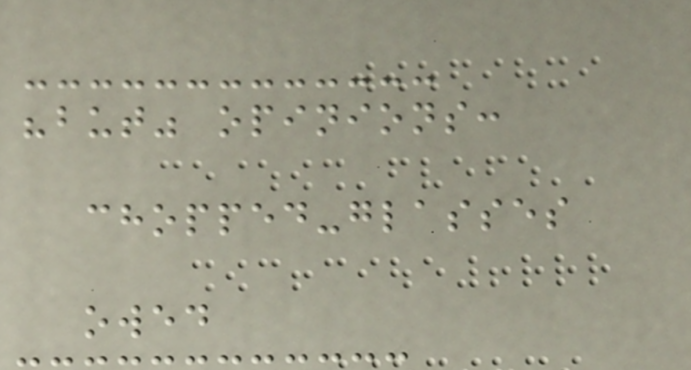"but" opinions:
chopped-glasses
owed
